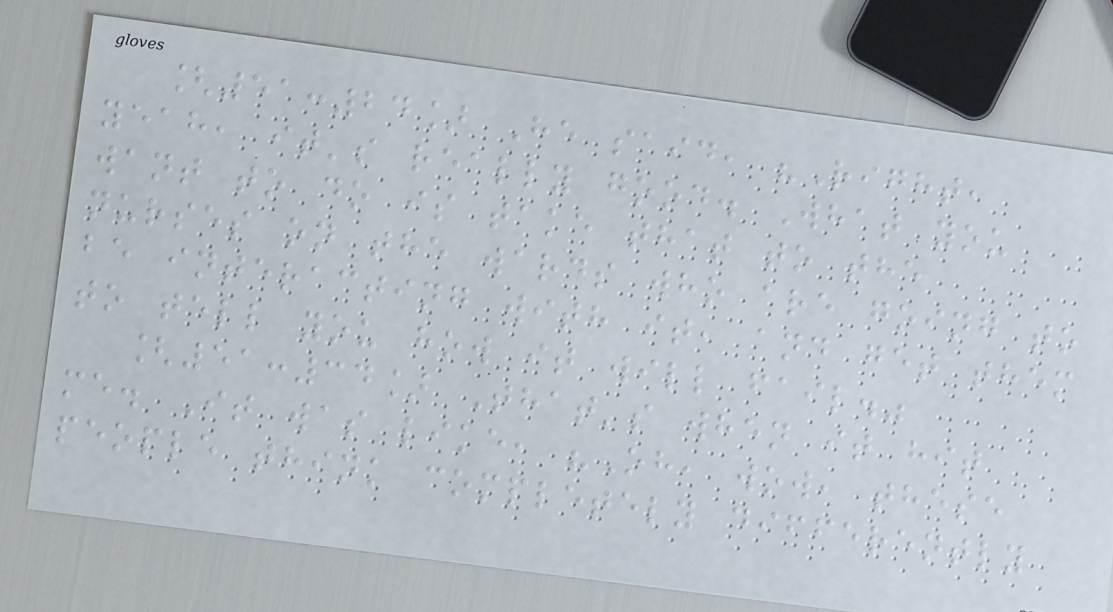[51:24] He said, "Right,
yeah, it's really good. What you
want to do is take that to the
nurses on the wards who are going to
be interacting with it, and get them
to tell you how it will fail."
[51:34] That's when it hit
me. It was like, "Oh, wow, these
people think completely differently
